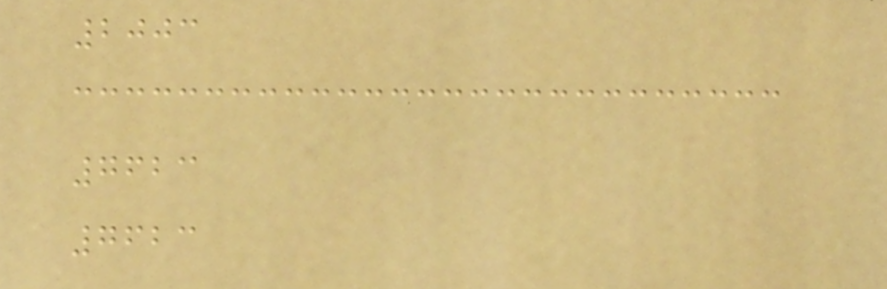2003
7623
7623
